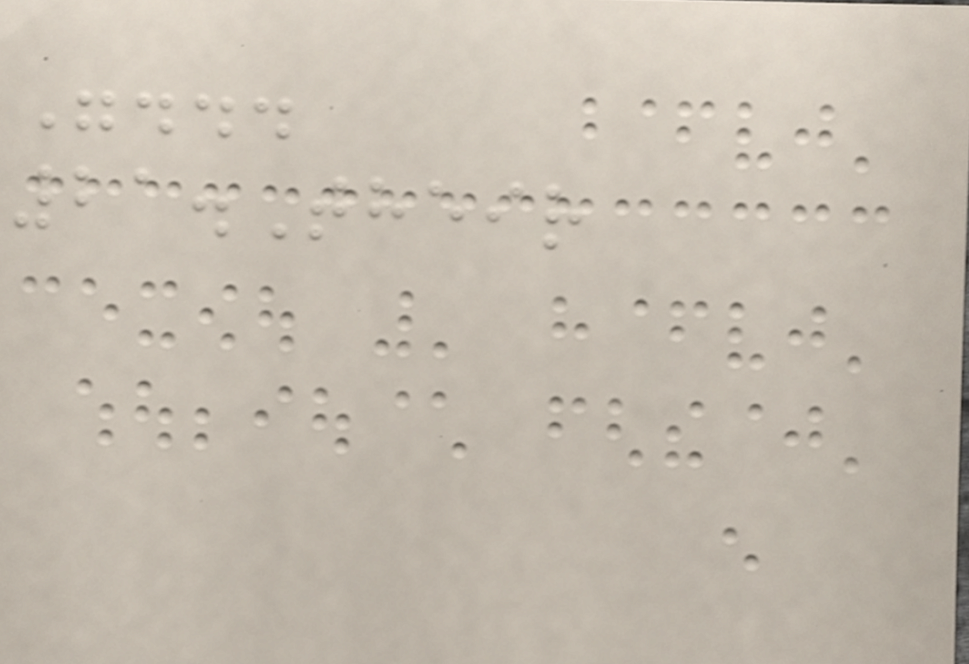"...
21.Their
